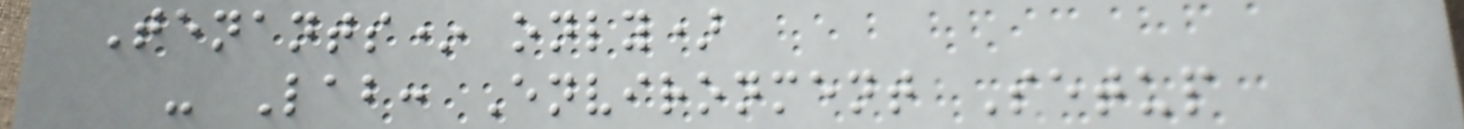Tenants* only)
- Lab: Environment Setup
